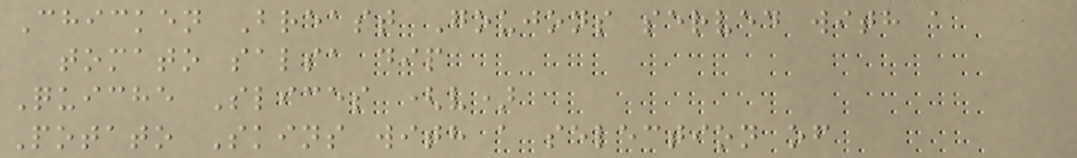Chicken Breast Goujons served with a
tomato salsa dip
Quiche Slices (v)
Potato Skins with a selection of
